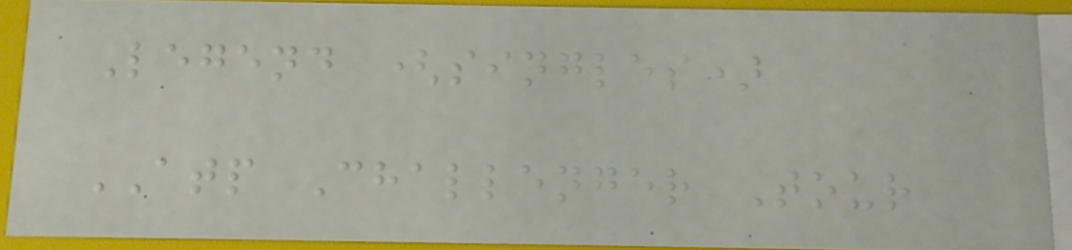Legend (singles)
ATP Challenger Tour
